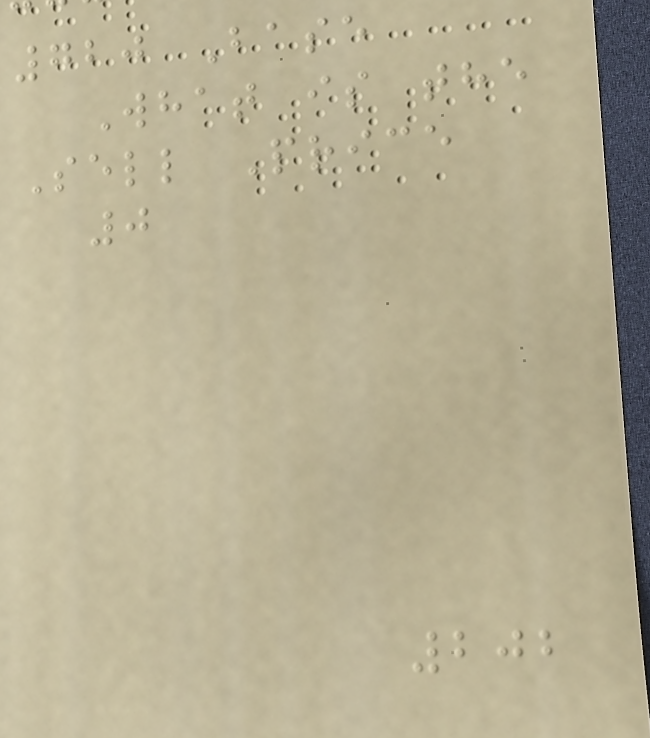720 Base
What is the
Sell Price
0
202
